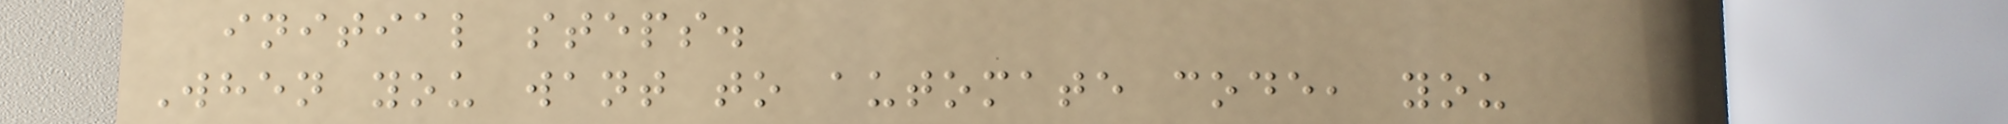initial steps.
When you want to automate code, you
